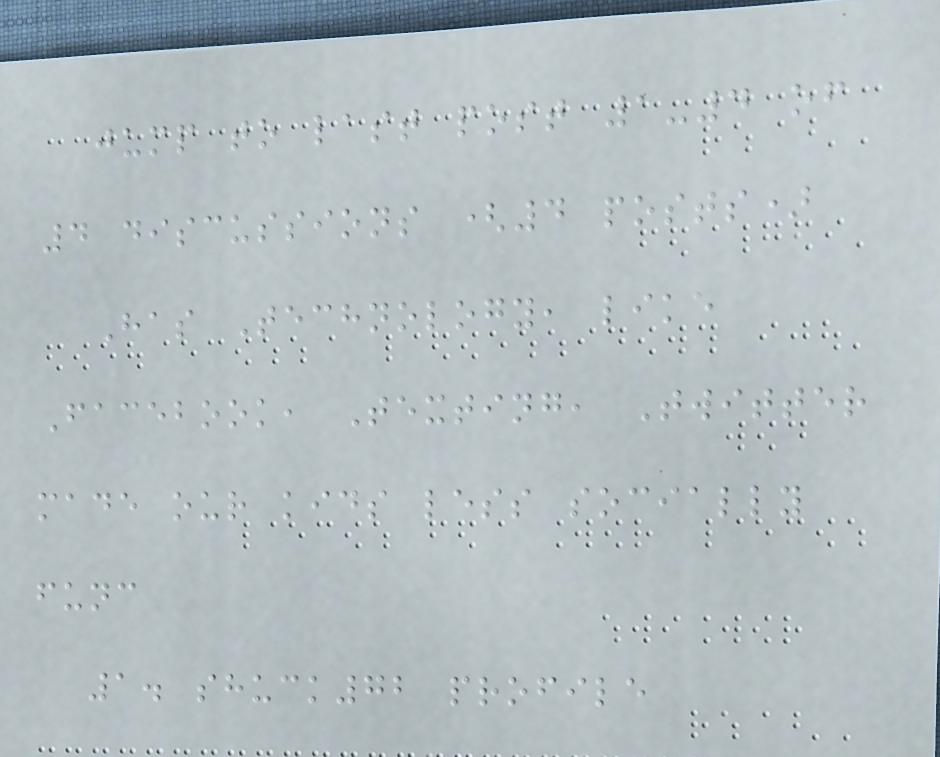jump to last post 1-4 of
4 discussions (4 posts)
Has Technology, like
Facebook, Texting, Twitter
made our kids less socially
func
1. shuck72 profile
